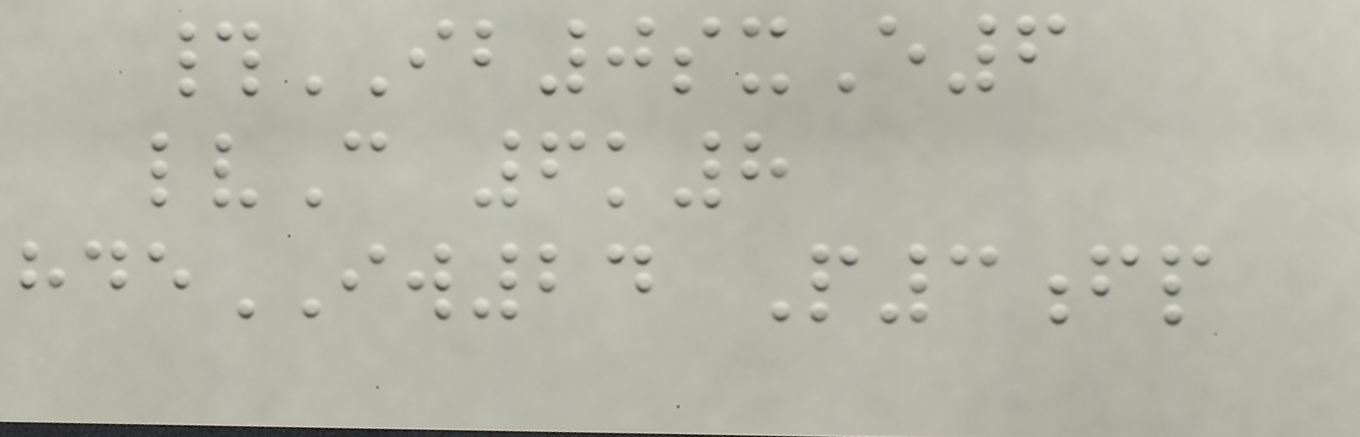#IB0sxE6
lvC 6k8
hdeIW24 P3fp
